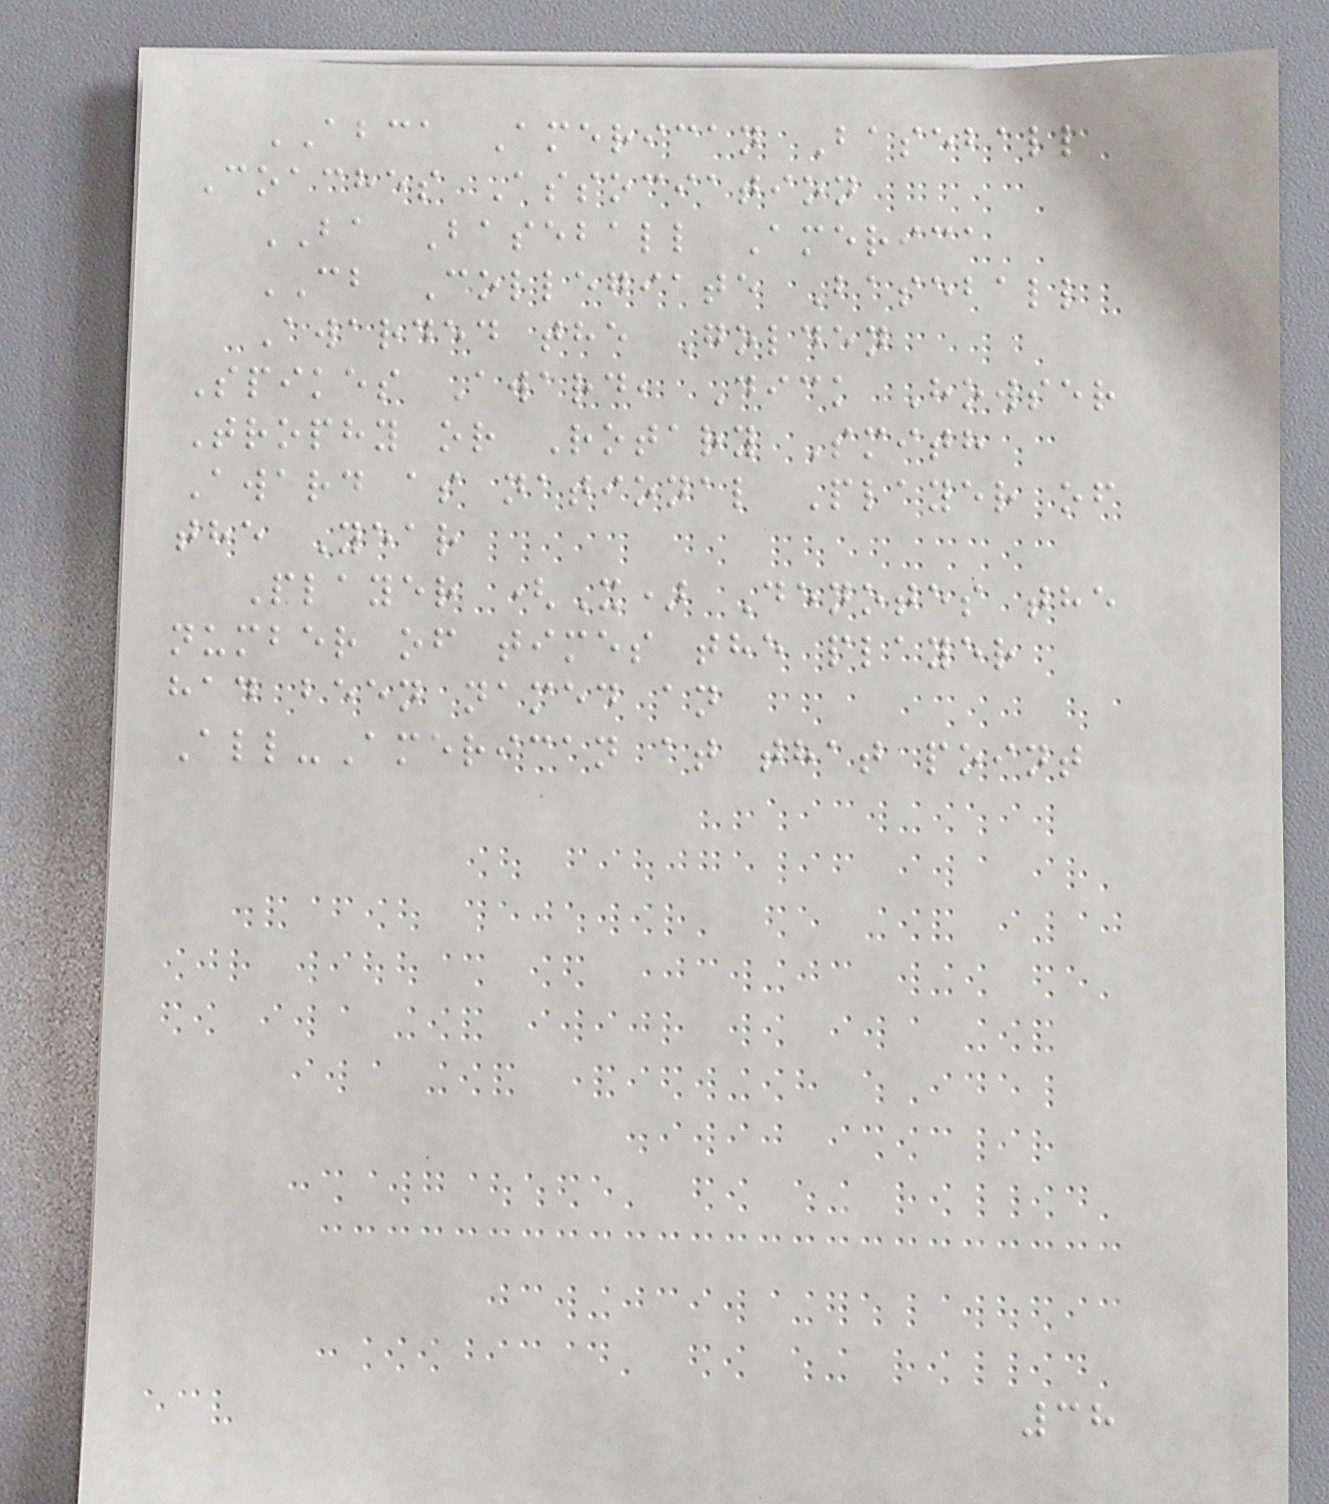ABCA American Baseball
Coaches Association
BA Baseball America
CB Collegiate Baseball
Awarded the Golden
Spikes Award, Dick Howser
Trophy or Rotary Smith
Award as national Player of
the Year
Player (X) Denotes the
number of times the player
had been named an
All-American at that point
38
